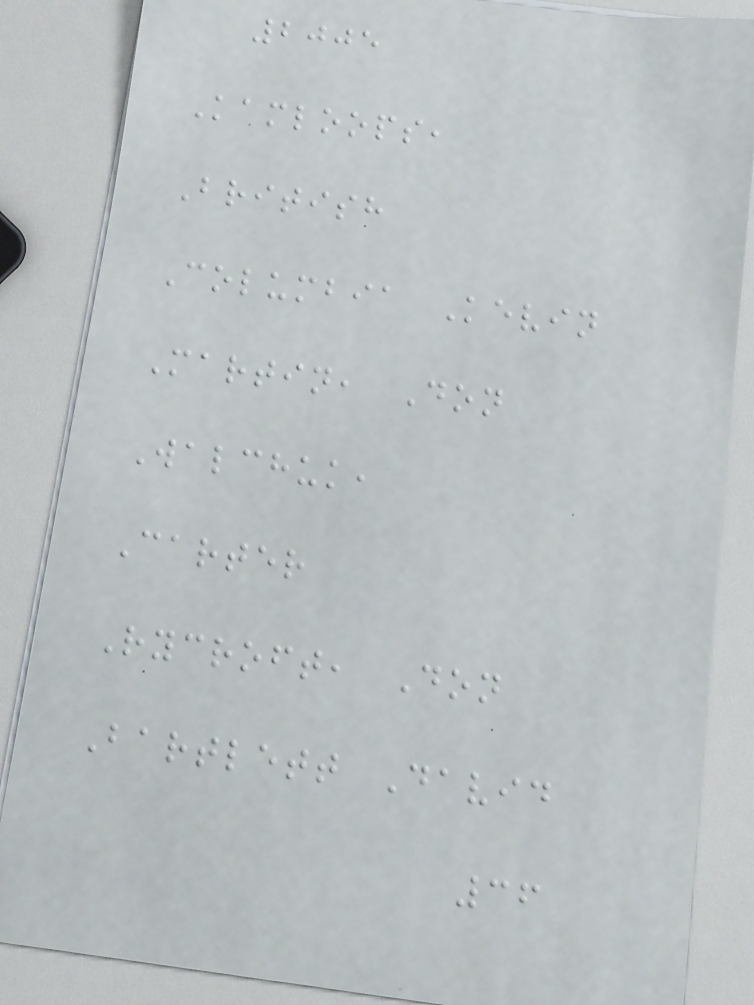2005
Kamloops,
British
Columbia Kevin
Martin, Don
Walchuk,
Carter
Rycroft, Don
Bartlett David
36
